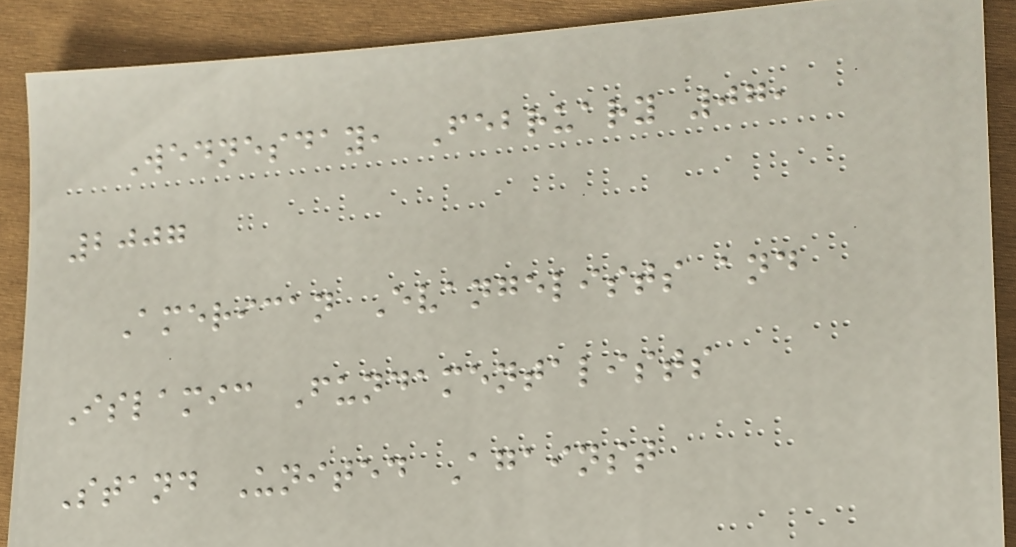Wednesday, February 07,
2007
American Evangelists and
Islamic Fundamentalists
Stand United Against
